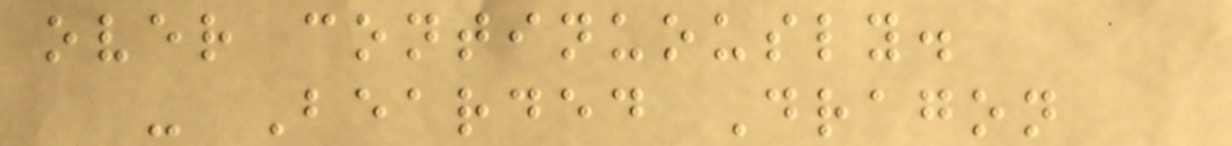over continuously.
- Bearded Dragon
